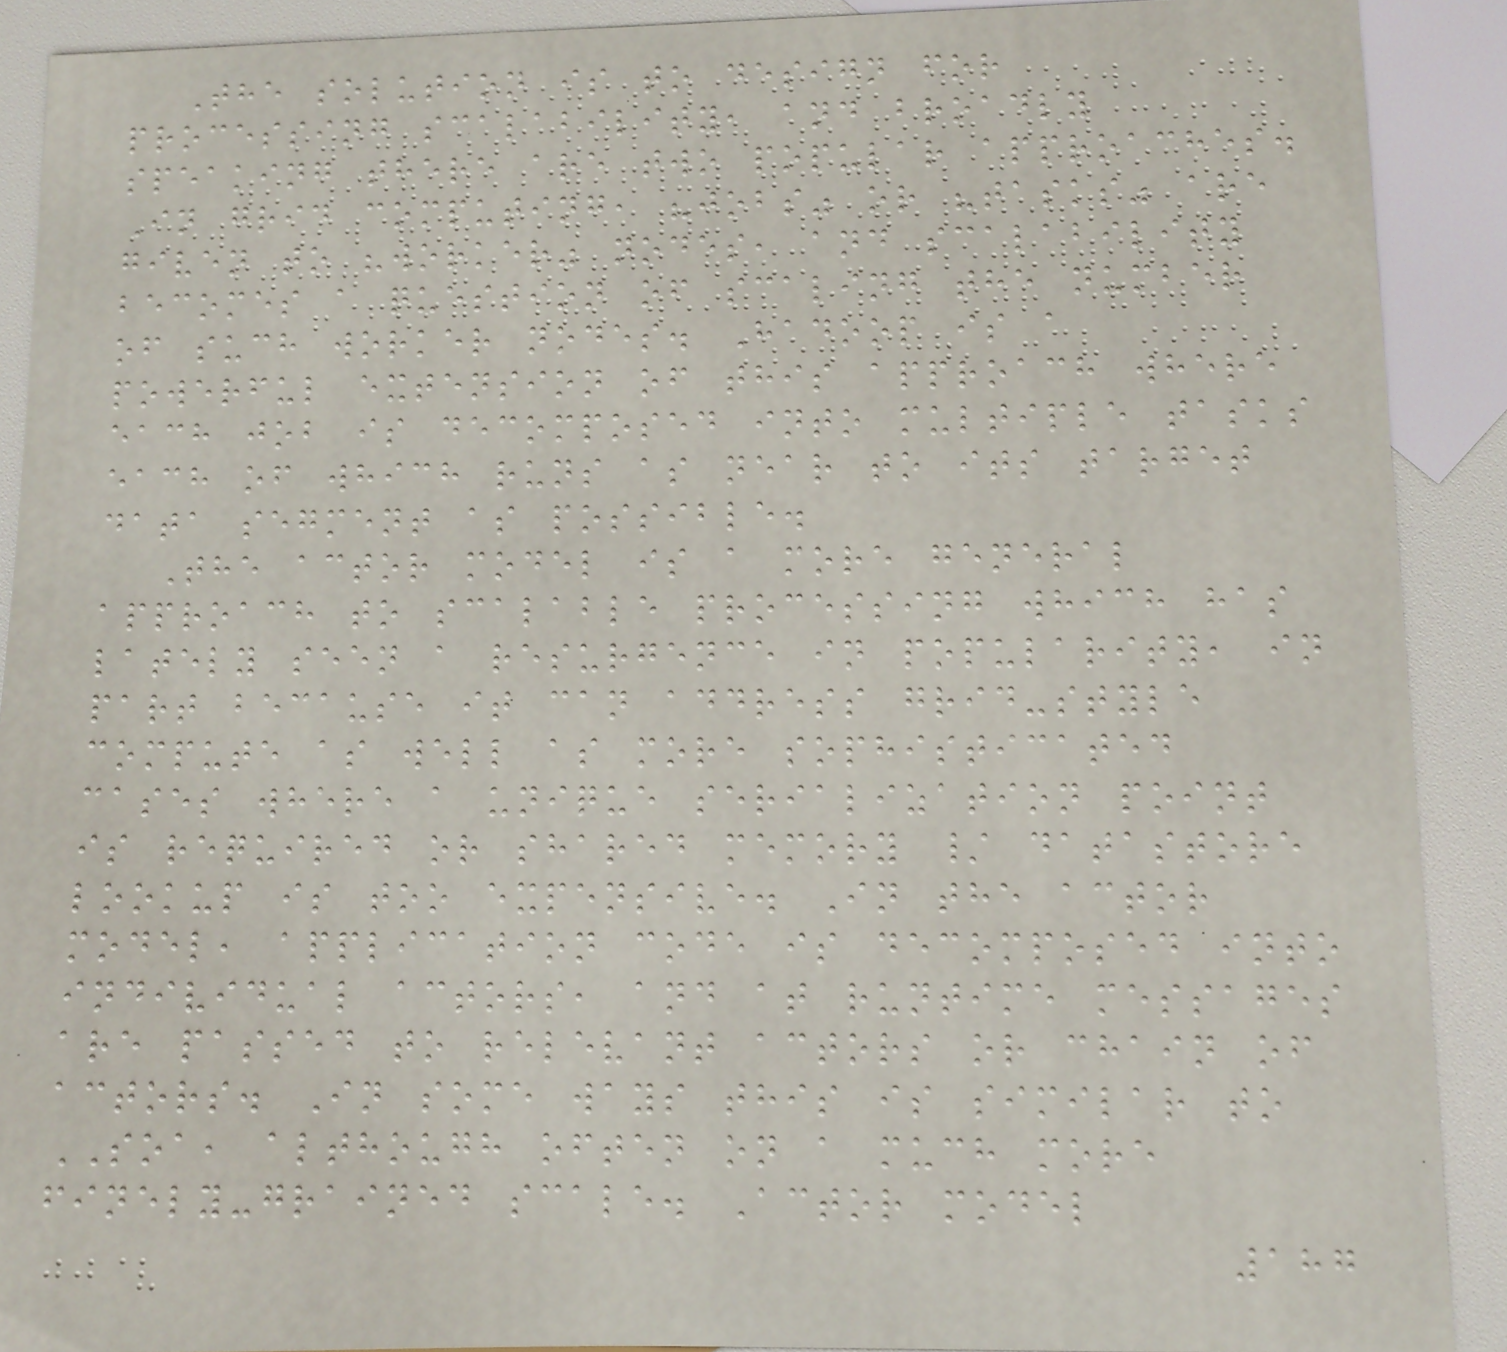The solution is to design for
processing scalability, and broadly
speaking there are two popular approaches.
In grid computing, "jobs" or "tasks" are
given to "worker" nodes, and scalability
becomes a question of scaling the number
of such worker nodes. Hadoop is a
powerful extension of this approach where
each job is decomposed into multiple tasks
each of which runs as near to its target
data segment as possible.
The actor model is a more general
approach to scalable processing which has
lately seen a resurgence in popularity, in
part because it can address grid-style
compute as well as more sophisticated
cases where a unique serialization point
is required or shared memory / datastore
lookup is too expensive. In the actor
model, application code is decomposed into
individual actors, and at runtime messages
are passed to relevant actors or chain of
actors. In some ways this is similar to
SOA, although often on a much more
finely-grained scale. Actor model
187
